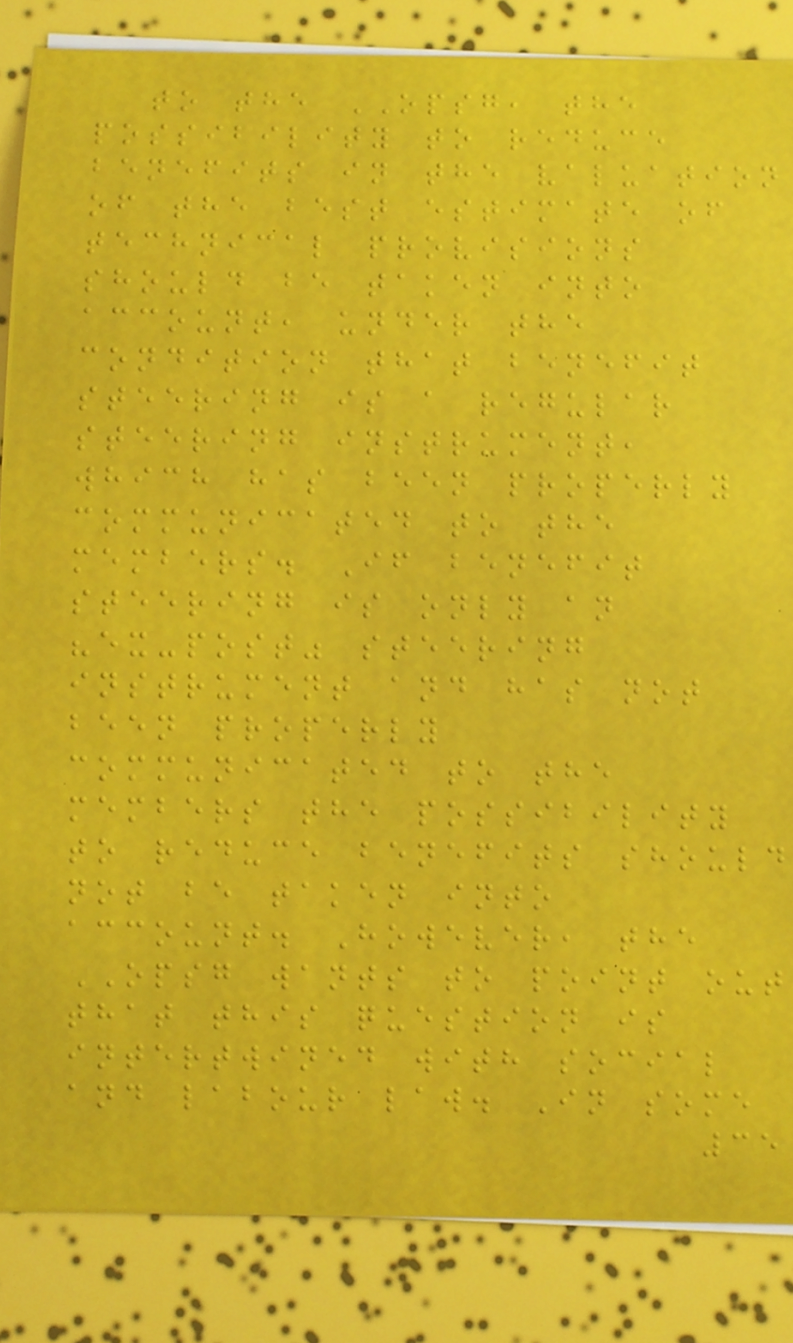to the OPSG, the
possibility to reduce
benefits in the valuation
of the best estimate of
technical provisions
should be taken into
account, under the
condition that benefit
steering is a regular
steering instrument,
which has been properly
communicated to the
members. If benefit
steering is only an
"ex-post" steering
instrument and has not
been properly
communicated to the
members the possibility
to reduce benefits should
not be taken into
account. However, the
OPSG wants to point out
that this question is
intertwined with social
and labour law. In some
35
